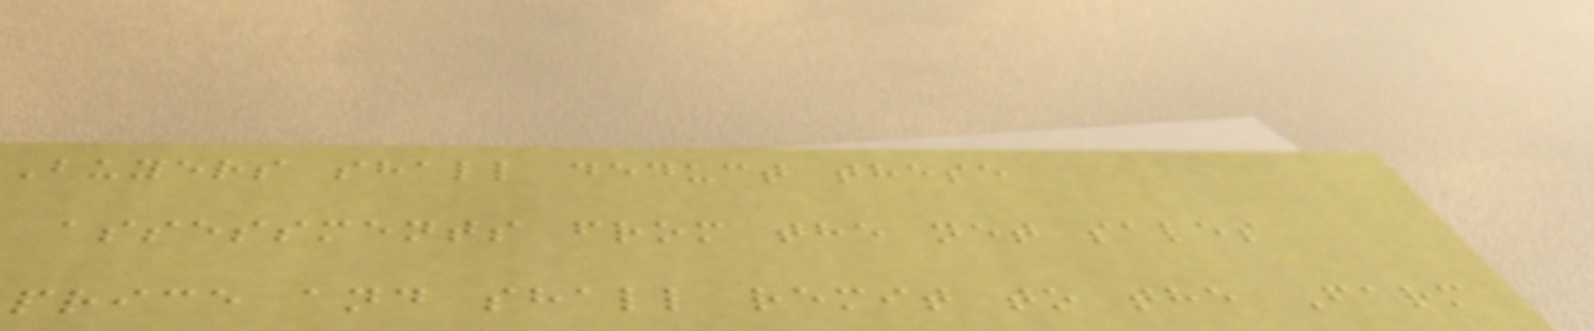Buyers shall deduct these
assessments from the net sales
price and shall remit to the Farm
